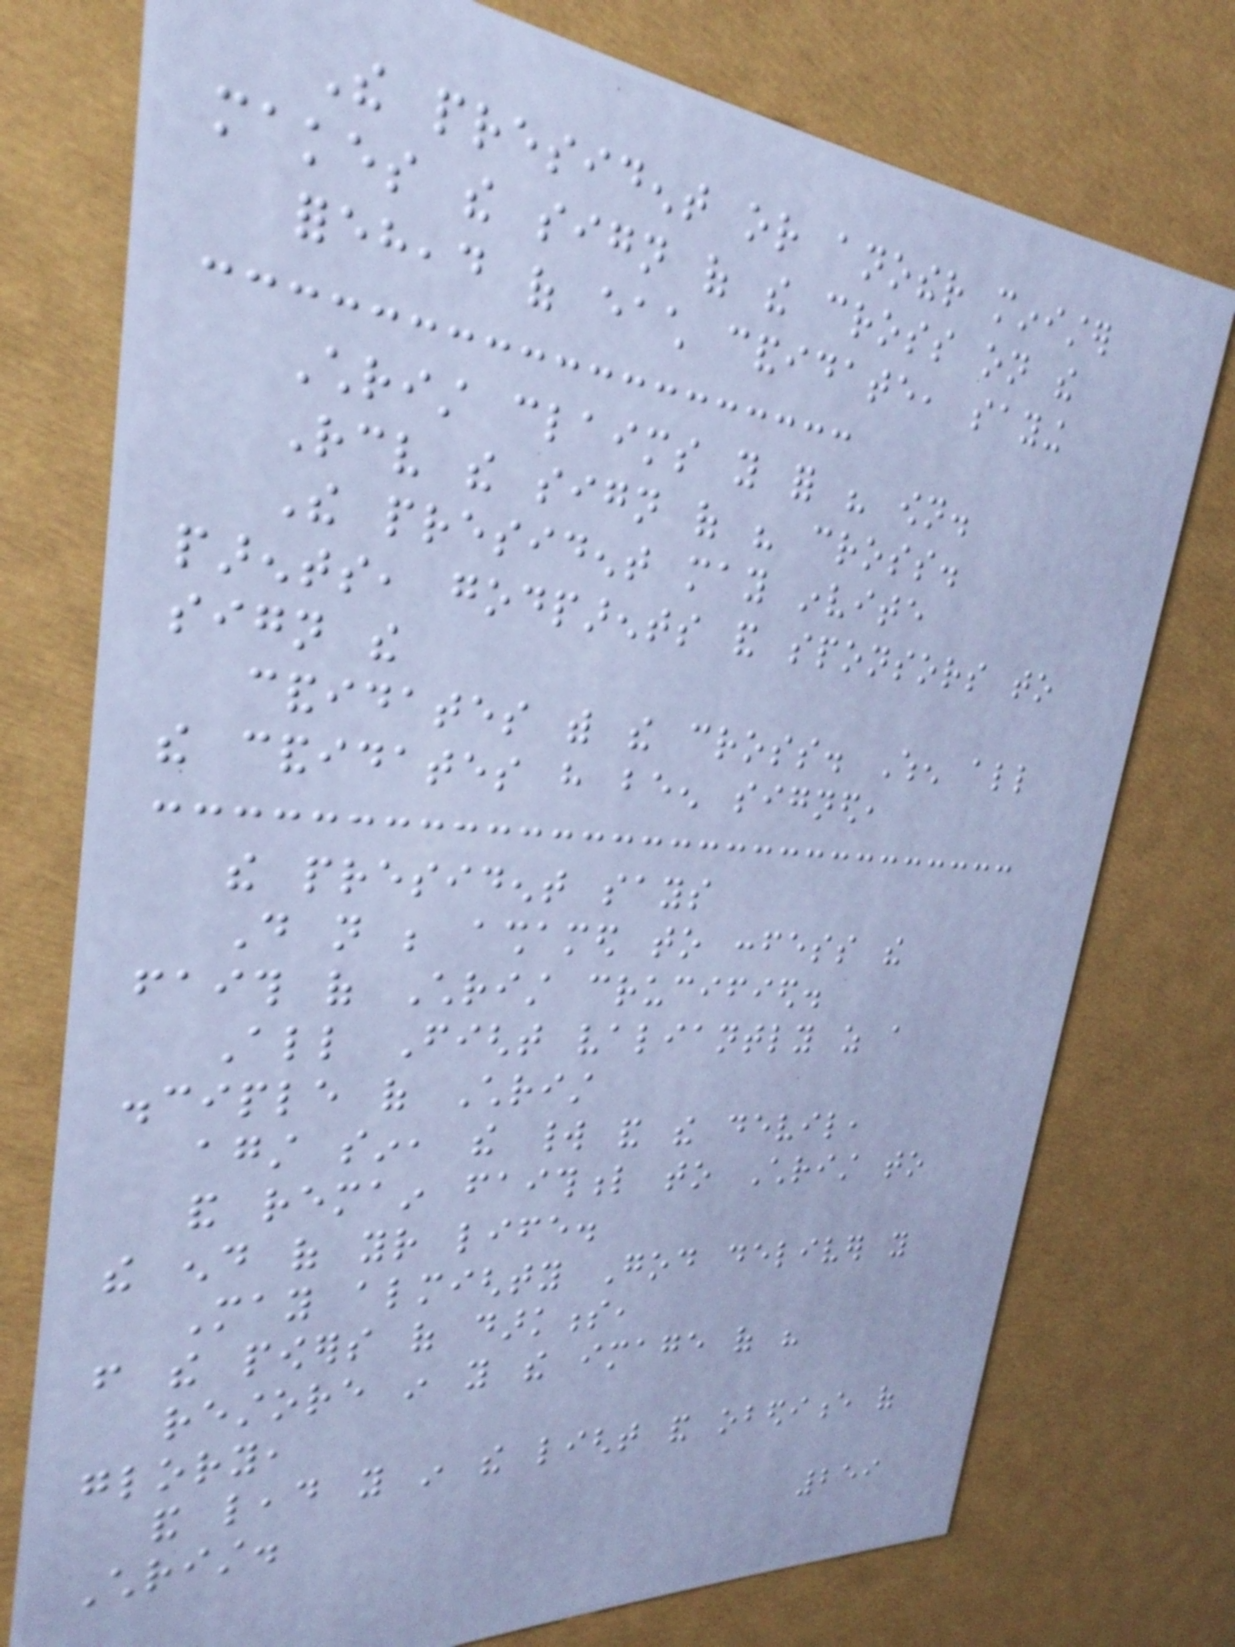The president or another minister
makes the sign of the cross on the
forehead of each candidate, saying
Christ claims you for his own.
Receive the sign of his cross.
The president may invite
parents, godparents and sponsors to
sign the
candidates with the cross. When all
the candidates have been signed,
the president says
Do not be ashamed to confess the
faith of Christ crucified.
All Fight valiantly as a
disciple of Christ
against sin, the world and the devil,
and remain faithful to Christ to
the end of your life.
May almighty God deliver you
from the powers of darkness,
restore in you the image of his
glory,
and lead you in the light and obedience of
Christ.
259
